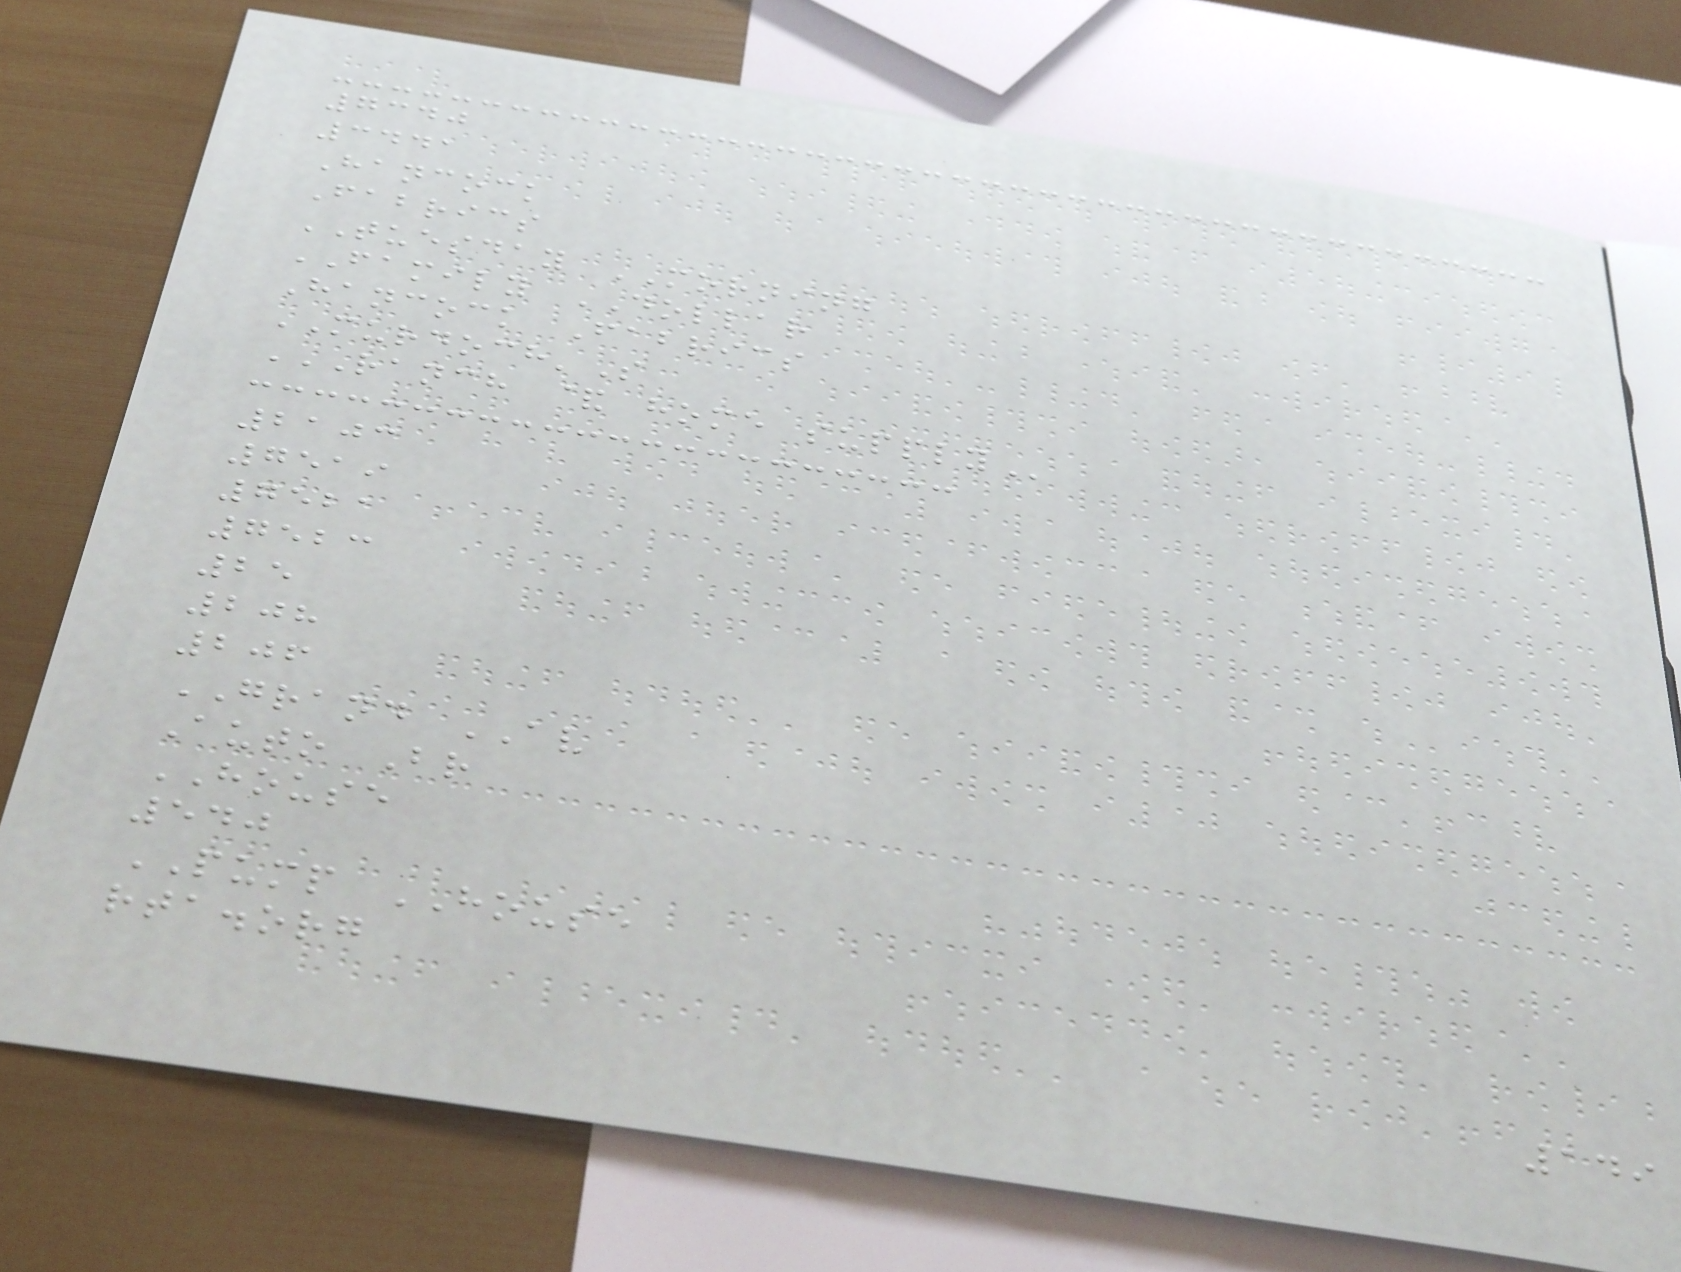7340
3441
Hancock
Fabrics
TUESDAY MORNING
FAMILY DOLLAR
Hancock Fabrics
MURDOCH'S
RANCH & HOME SUPPLY
2103
7519
7521
7523
25
208
206
GRAND AV
Auto Br
HOUSE
540
PUMP HOUSE
rta.org
149
